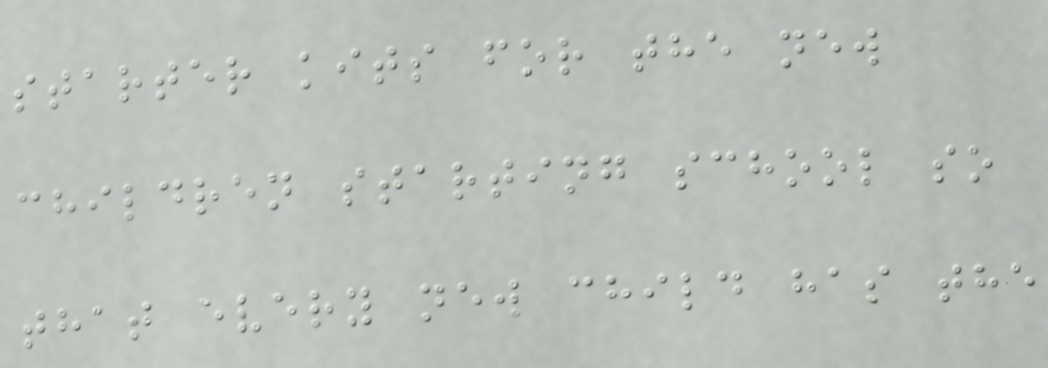starter kits for the new
children starting school so
that every new child has the
